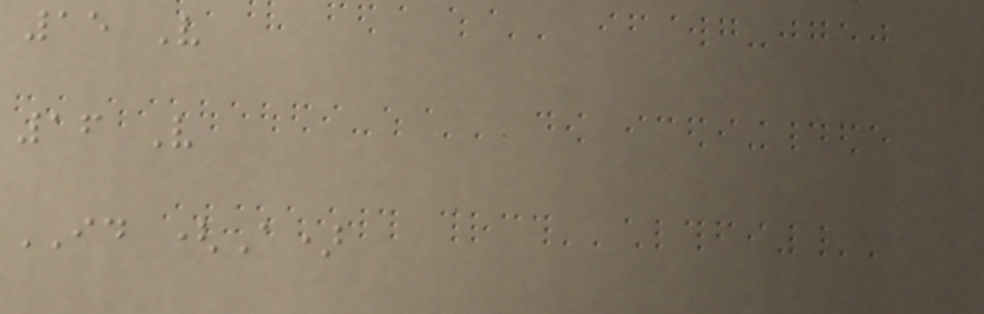15 V
16 V
ID (A)
